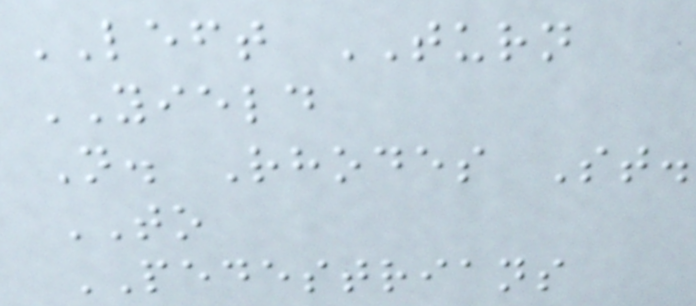LEFT TURN
YIELD
N. Rhodes St.
TO
PEDESTRIANS
